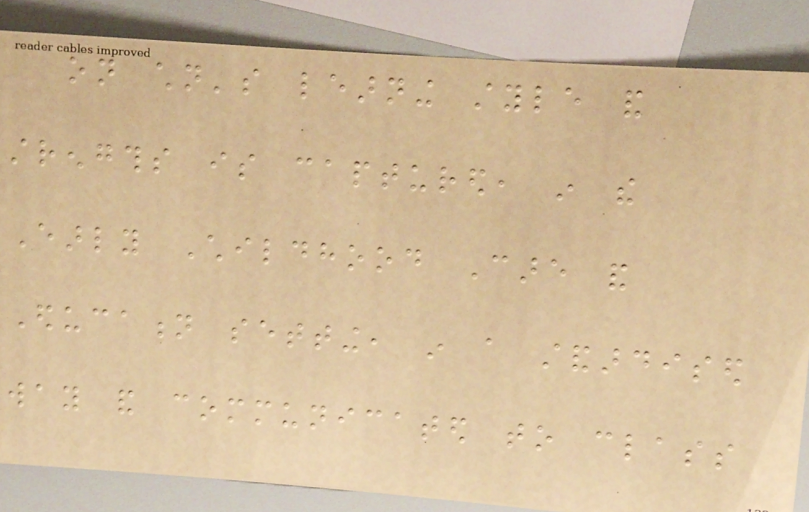on children's learning style and
strengths is captured, in the
Early Childhood Care and
Education setting, in a standardised
way and communicated to class
